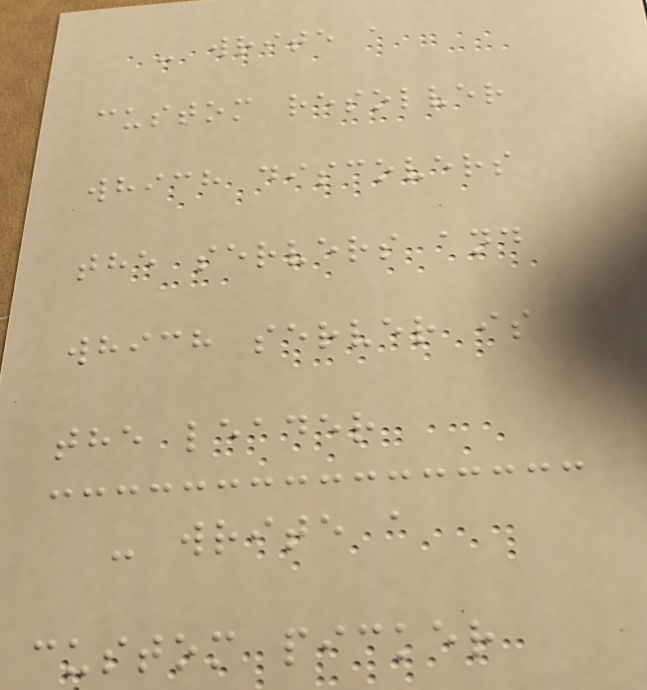- write a
custom resolver
which discovers
the servers and
which server is
the leader
- write a
custom picker
